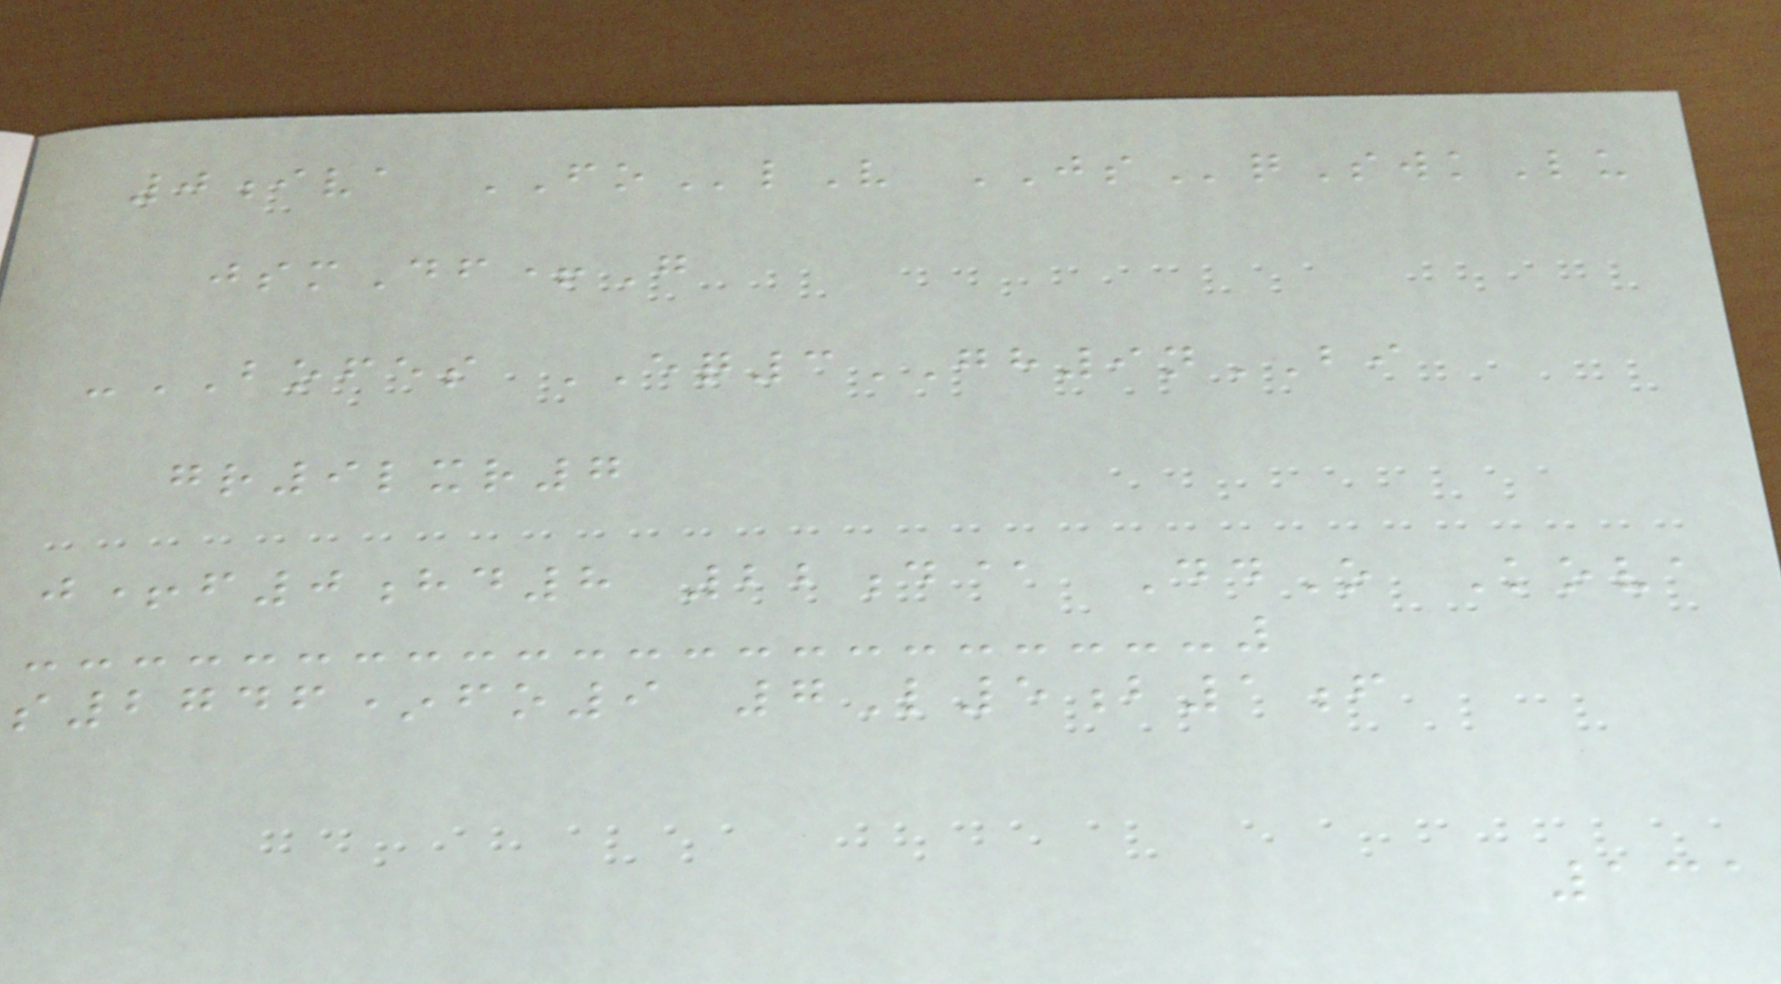0iva FOlV JSqSwkLu
jsmDf+G
-BOFES EQ3GH9nBI
gr9lxr7
j+f0hd8 22d@ DdO Kova
s2746*fo9 7L5b1f
131
